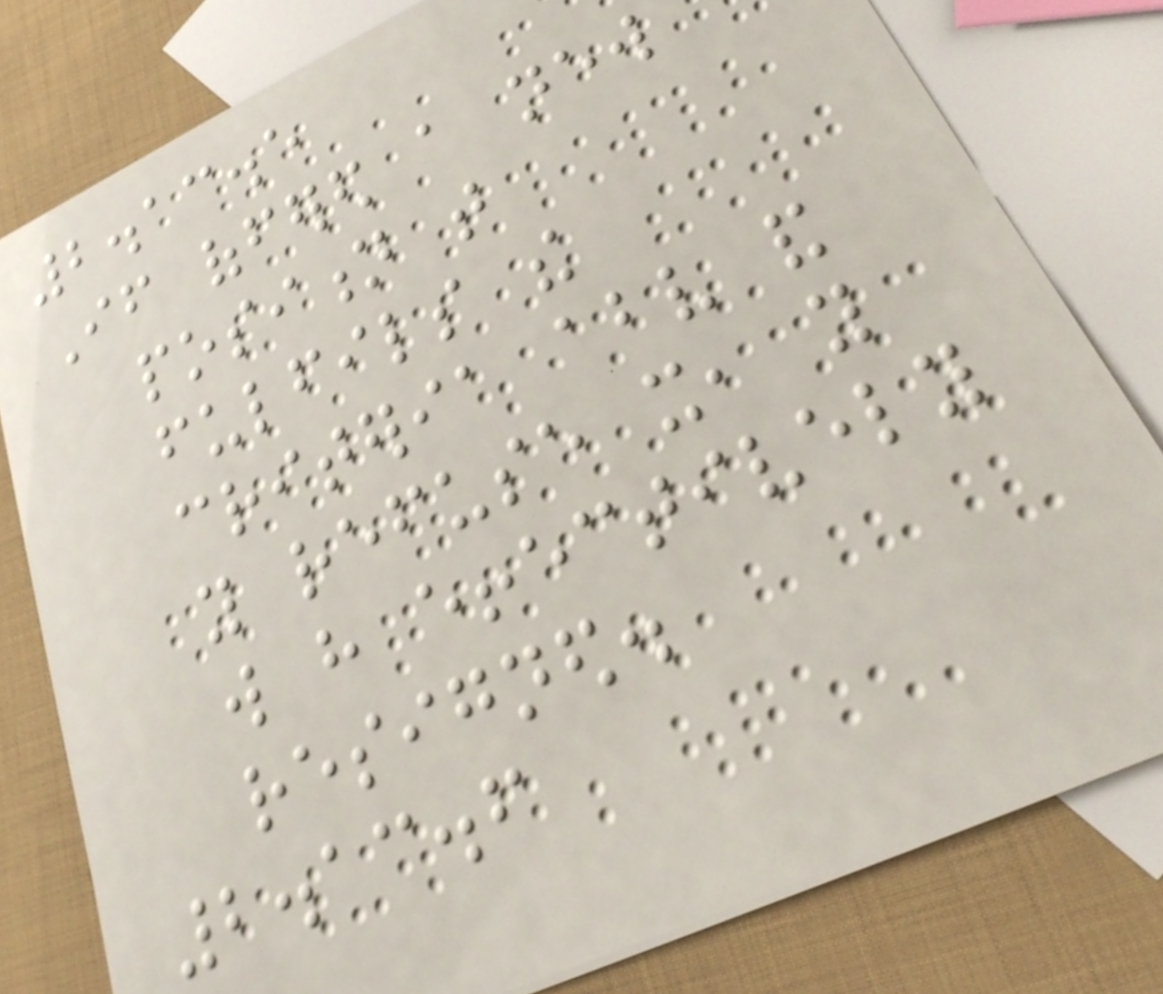2.13.5
If offered a new
position that
fulfils the
criteria above and
you refuse it, you
will have effectively
resigned.
2.13.6
